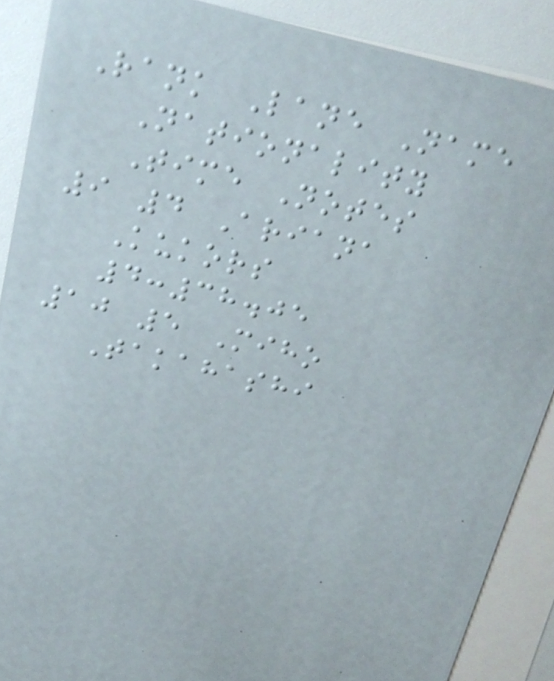Rank Lane Name
Nationality
Time Notes
9 4 Ariana
Kukors
4:38.05
10 5 Miho
Takahashi
